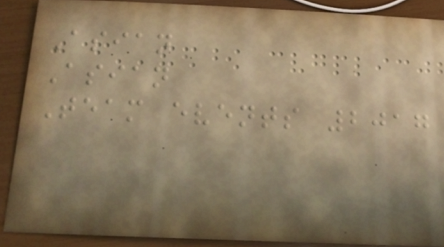Asian
Asian
Team events 2017
